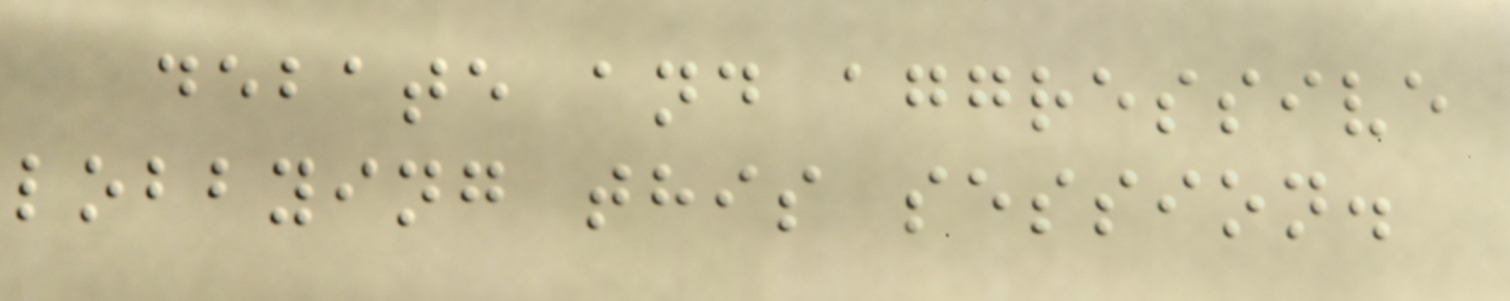debate and aggressive
lobbying this session.
